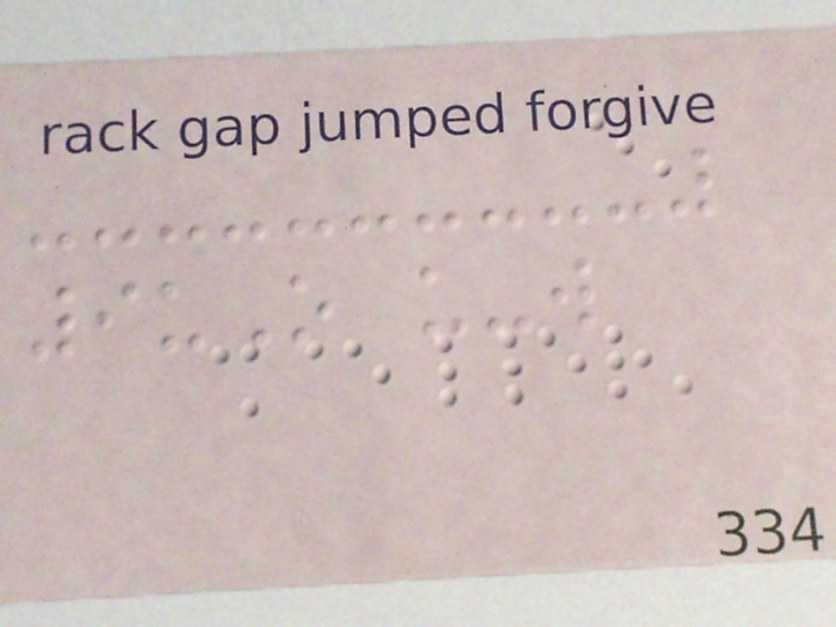9uO u-w
